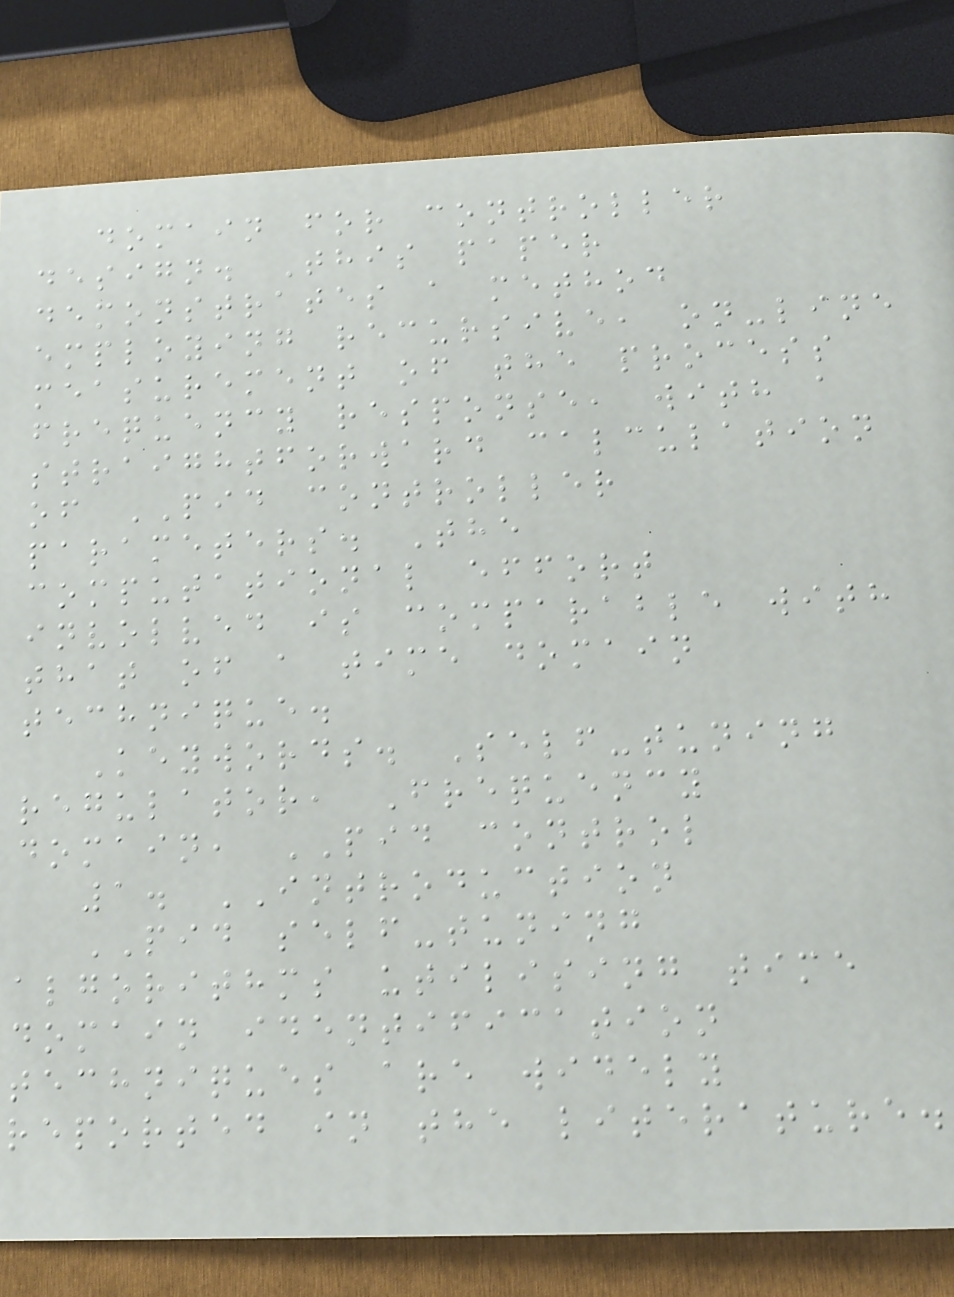domain for controller
design. This paper
demonstrates a method
employing recursive, on-line
measurement of the process
frequency response, with a
straightforward calculation
of PID controller
parameters. The
computational effort
involved is comparable with
that of a time domain
technique.
Keywords. Self-tuning
regulator, Frequency
domain, PID control
1. INTRODUCTION
PID self-tuning
algorithms utilising time
domain identification
techniques are widely
reported in the literature.
